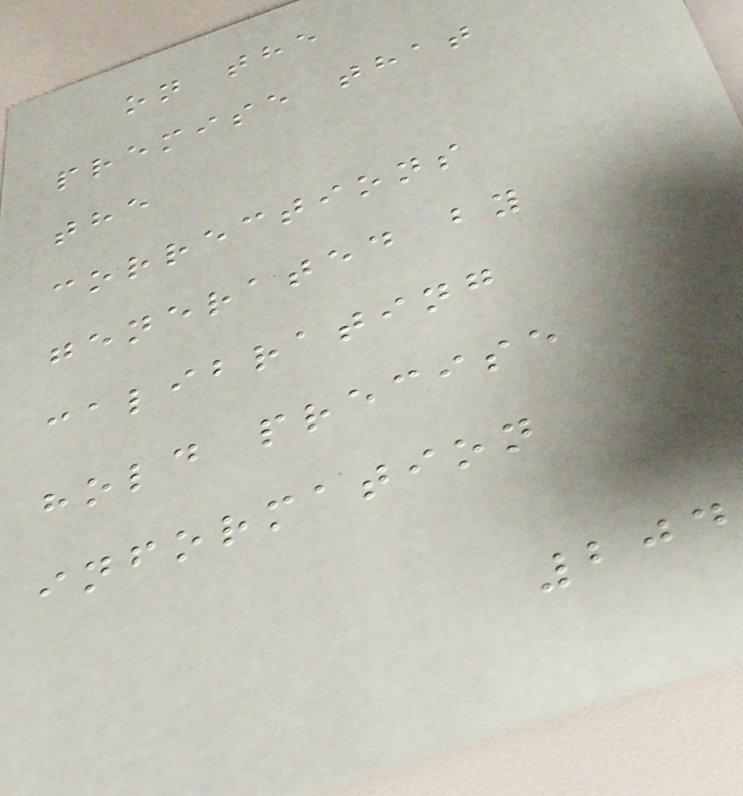on the
premise that
the
corrections
generated by
calibrating
hold precise
information
204
